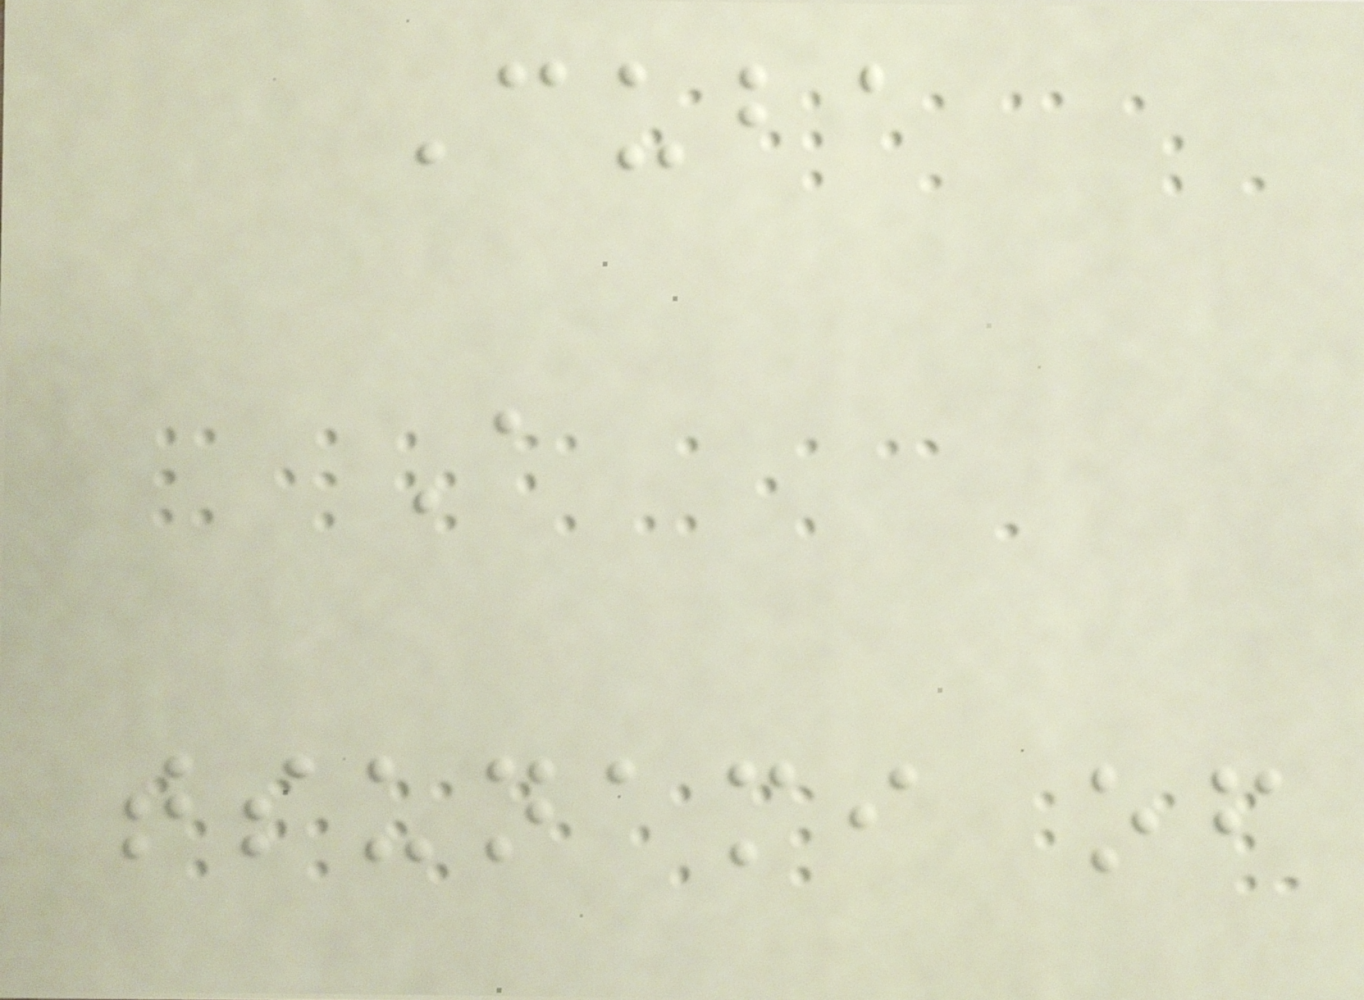Cuba
A
tsunami of
